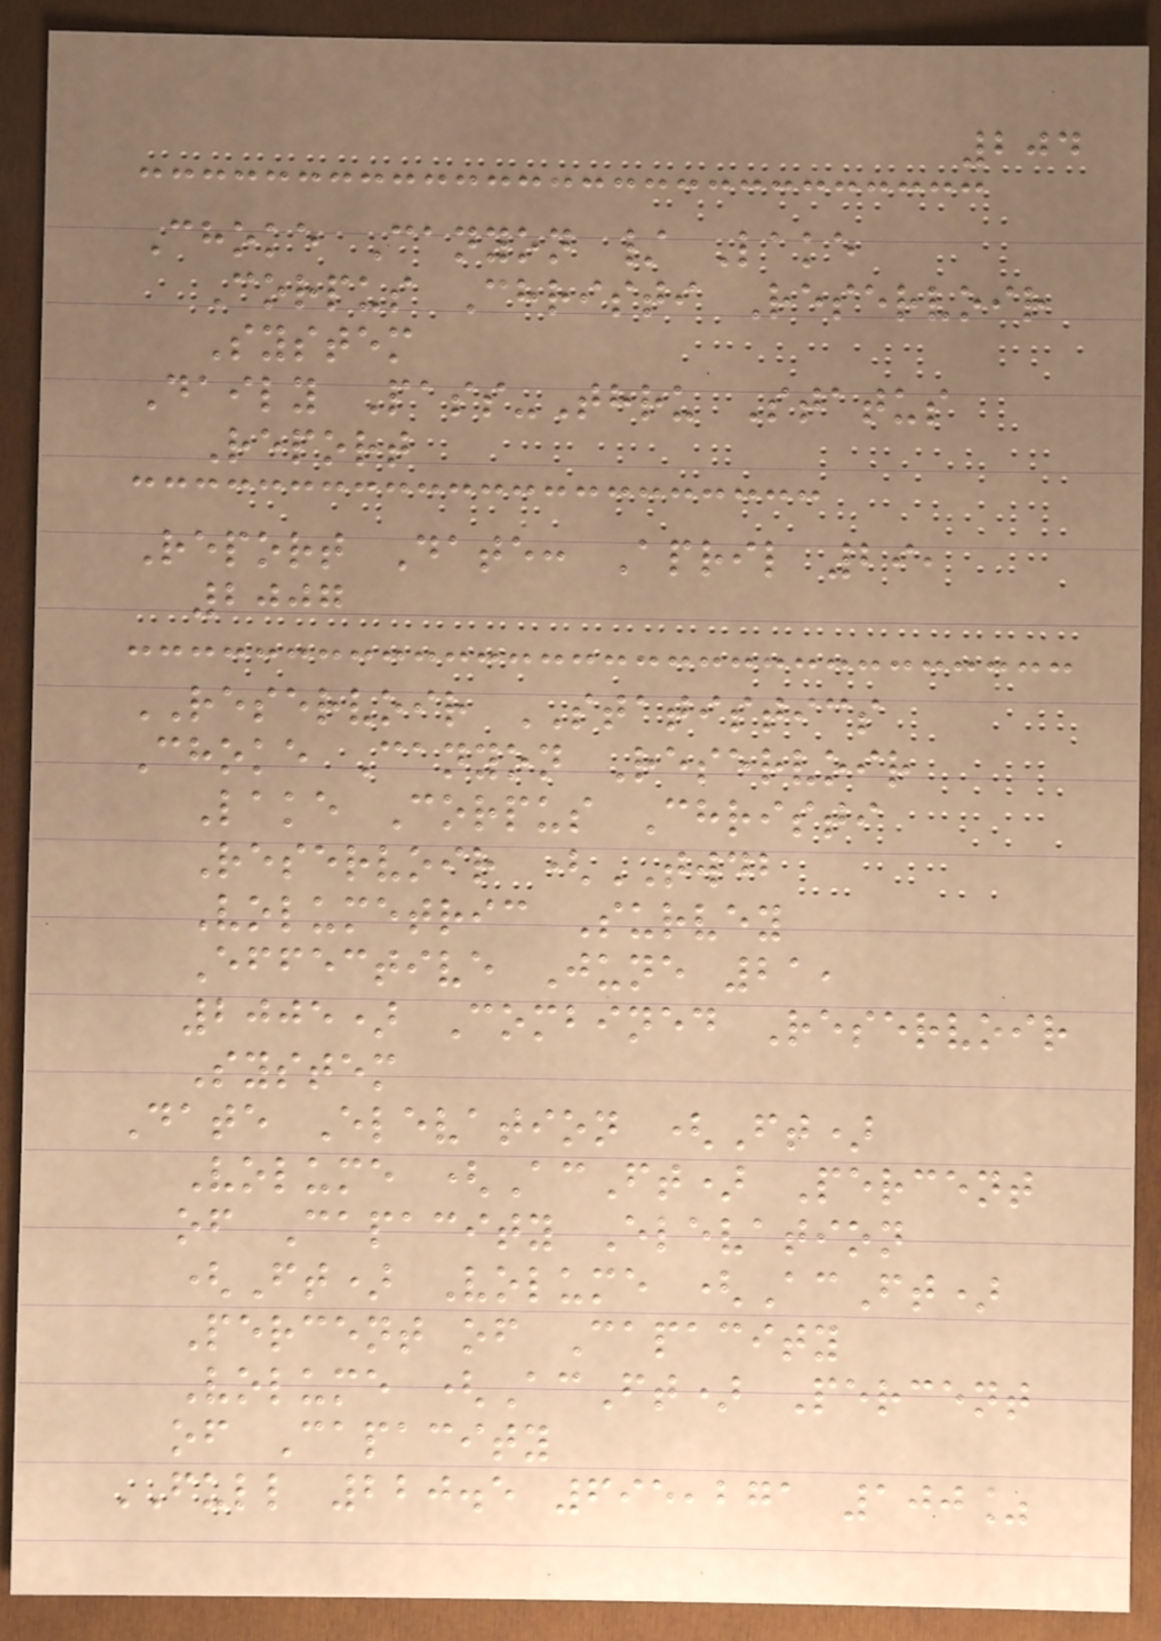204
Choke Canyon / Lake
Corpus Christi Reservoir
System
Daily Pass-Thru Status
Report
Report Date: April 29,
2007
RESERVOIR STATISTICS
Choke Canyon Reservoir
Lake Corpus Christi
Reservoir (TWDB
Volumetric Survey
Effective June 21,
2005) Combined Reservoir
System
Date Elevation (Ft)
Volume (AcFt) Percent
of Capacity Elevation
(Ft) Volume (AcFt)
Percent of Capacity
Volume (AcFt) Percent
of Capacity
FULL 220.5 695,271 100%
